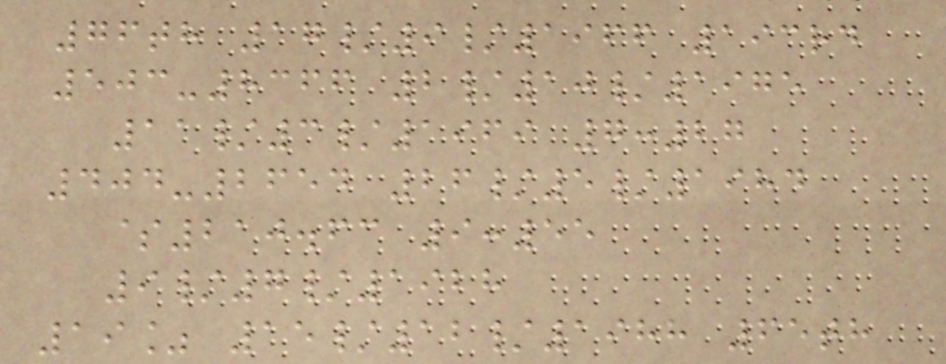76th 17/9/1966 193rd
503-8366 2/10/1975
11/3/1969 7:27
404-2654 26/5/1984
$210.63 9:55
9/7/1928
19% 15/12/1988 65th
